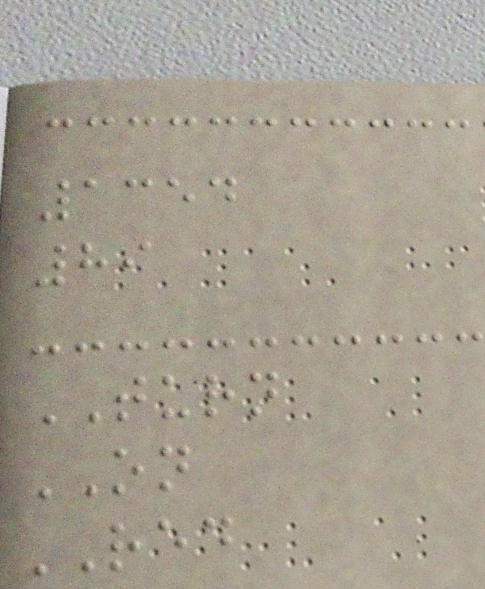1354
89
TURN
ON
RED
